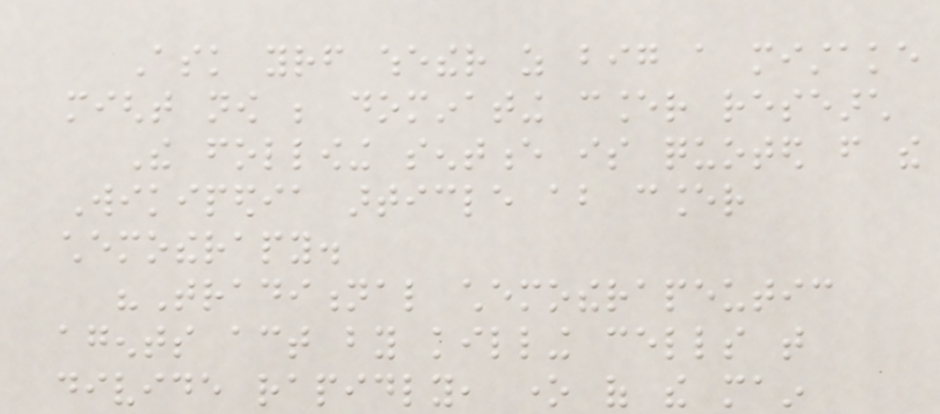Ask yourself whether as big a mistake
might now be dominating cancer research
The following sentence is quoted from the
Wikipedia article about cancer
chemotherapy.
"Traditional chemotherapeutic
agents act by killing cells that
divide rapidly, one of the main
